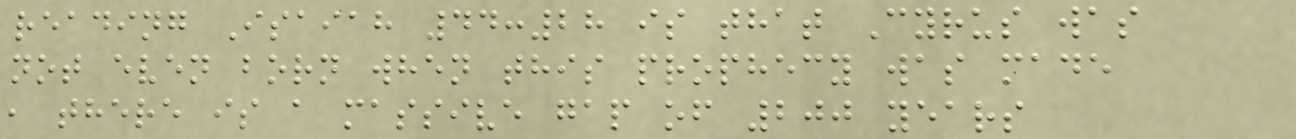reading Isaiah 44:28 is that Cyrus was
not even born when this prophecy was made
, there is a massive gap of 200 years
